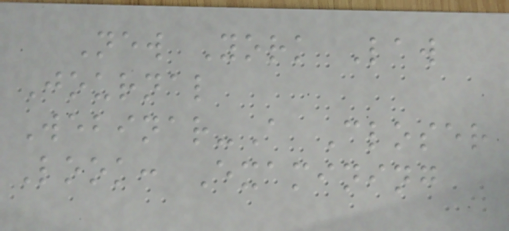New York Law
Journal
Webinar-A Closer
Look: Examining
